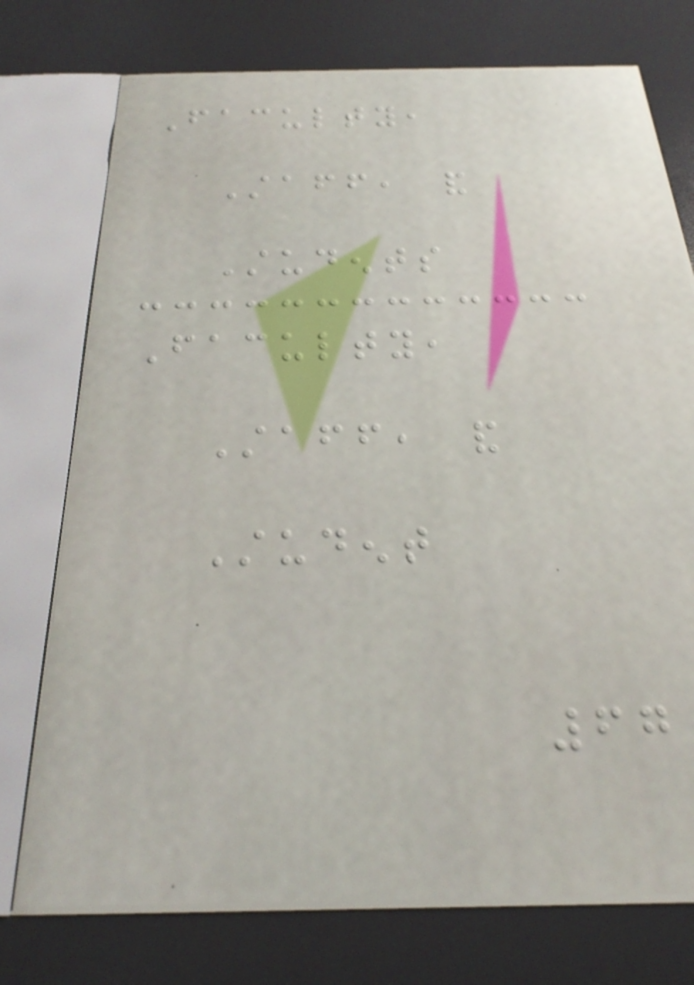Faculty,
Staff, and
Students
Faculty,
Staff, and
Student
67
